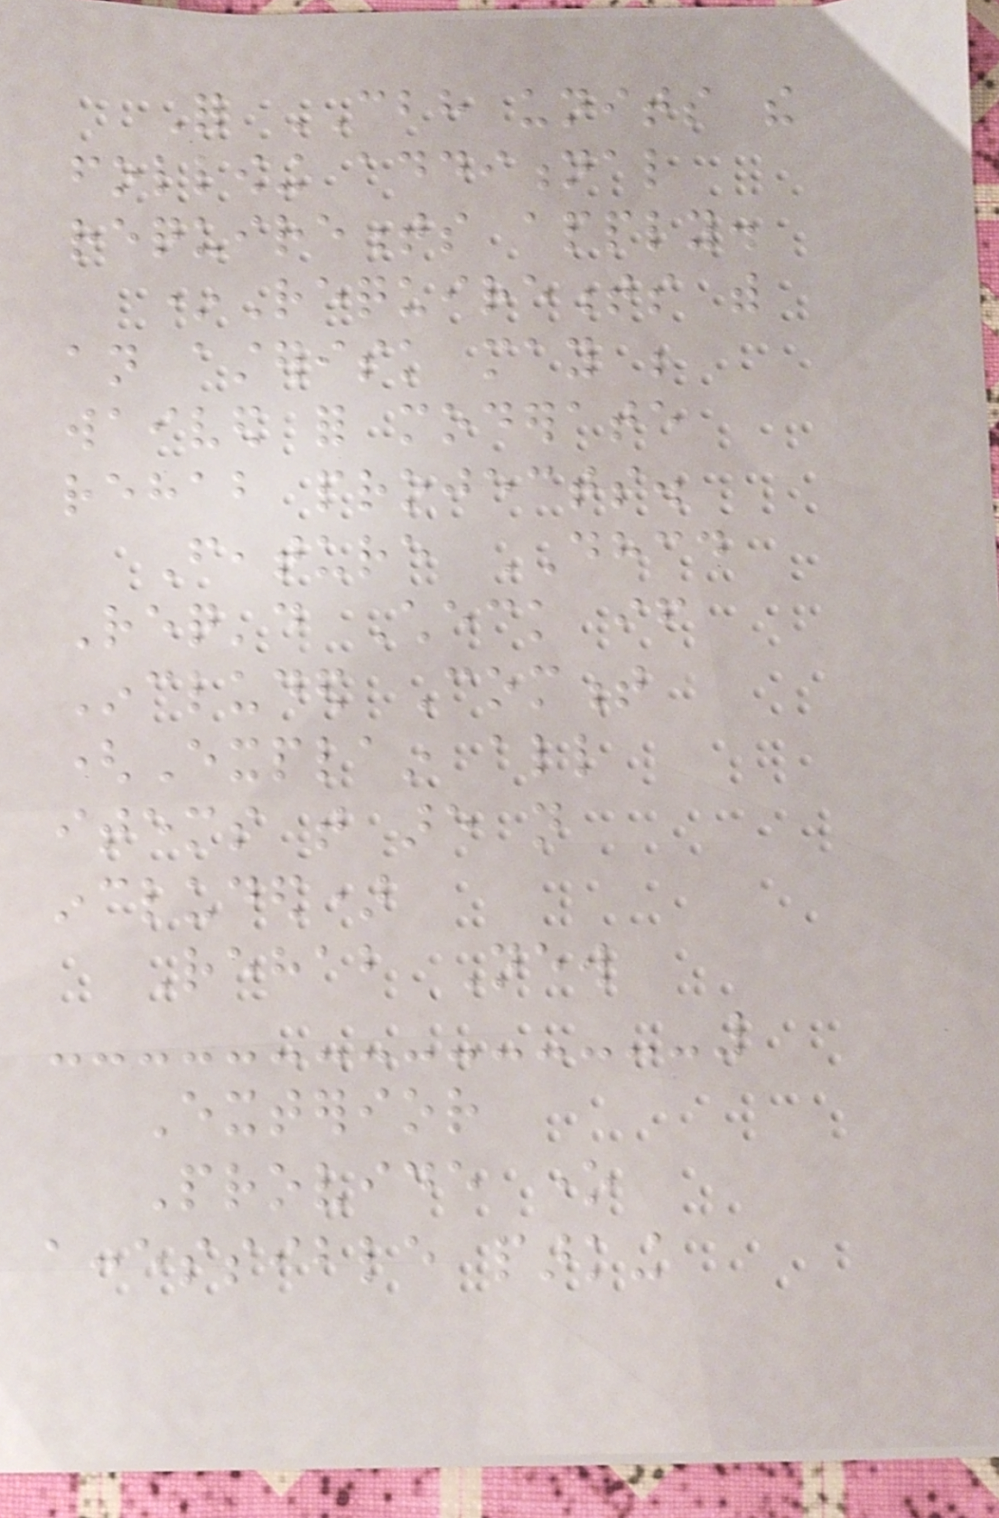For CBH units the
following additional
requirements apply.
*Requirements with
an asterisk may be
waived for moderate
rehab projects.
Feature DHCD
Req'd Check if
Included Comment
(Explain all
items that are not
included)
Rehab New
Exterior
Provide one
accessible parking
